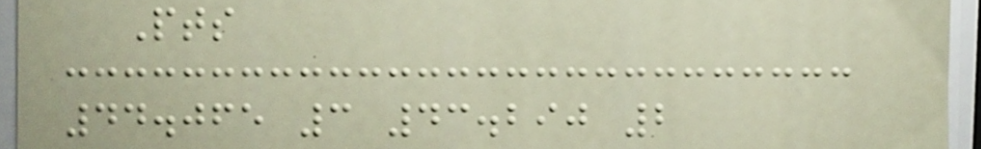Pts
44.065 3 43.290 2
